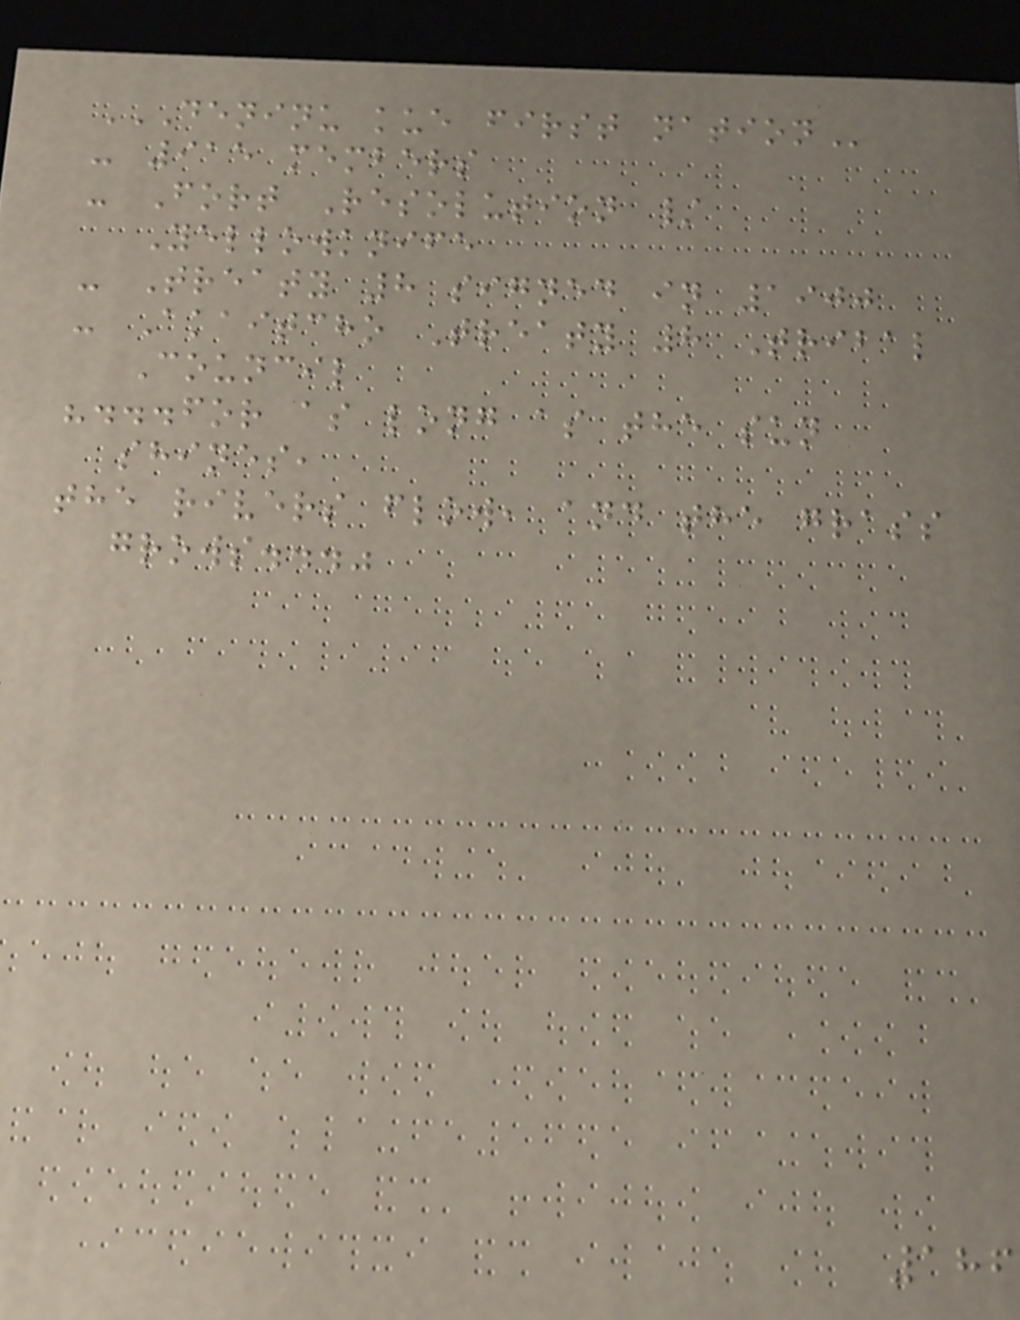DENINU KUE FIRST NATION
- 915 members
- Fort Resolution /
Yellowknife
- Treaty 8 signed in 1900
- Akaitcho Treaty 8 Tribal
Council
"...for as long as the sun
shines,
the rivers flow, and the grass
grows..."
186
